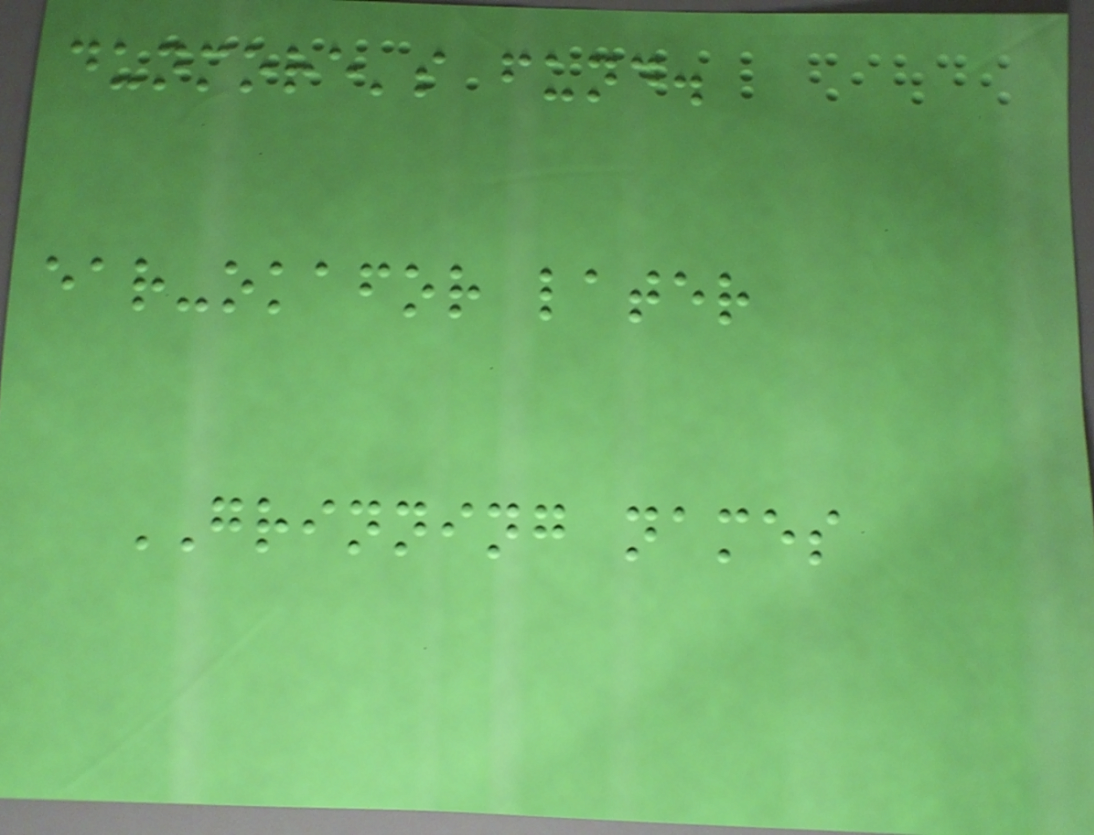dunmore's fund.
ear-okafor later
GRINNING names
